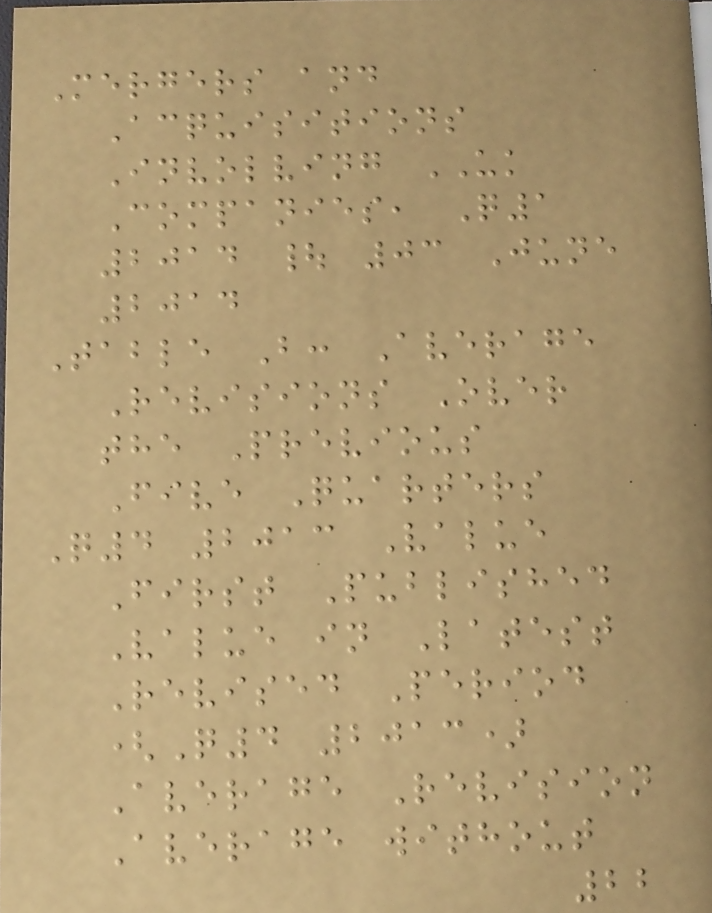Mergers and
Acquisitions
Involving UK
Companies, Q1
2014 | 03 June
2014
Table B: Average
Revisions Over
the Previous
Five Quarters
Q4 2013 Value
First Published
Value in Latest
Revised Period
(Q4 2013)
Average Revision
Average without
22
